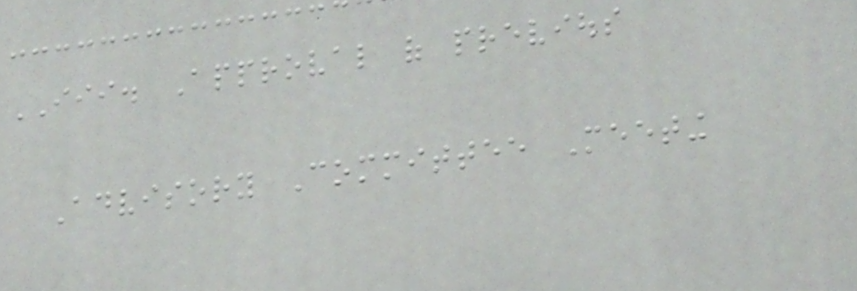III. Approval of previous
Advisory Committee Meeting
